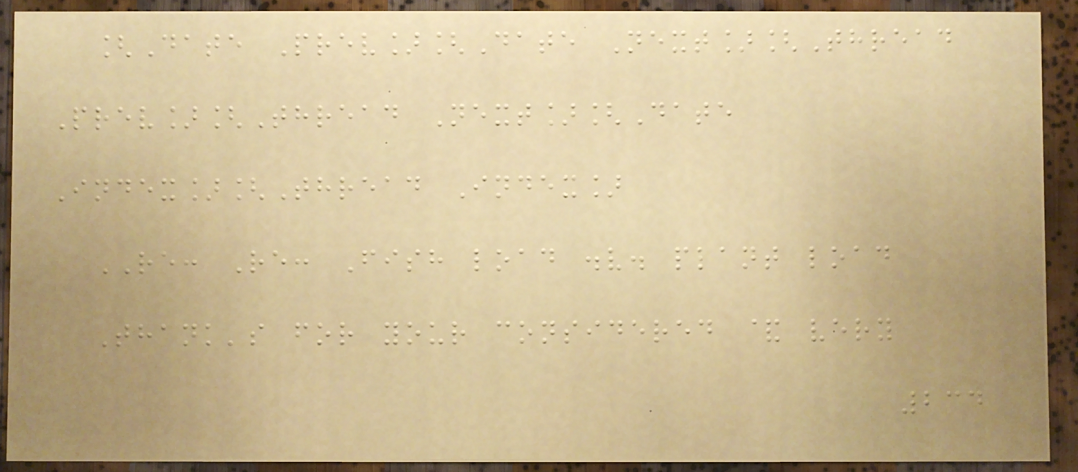[Date Prev][Date Next][Thread
Prev][Thread Next][Date
Index][Thread Index]
RE: Re: Fish load .v. plant load
Thank's for your considered & very
234
